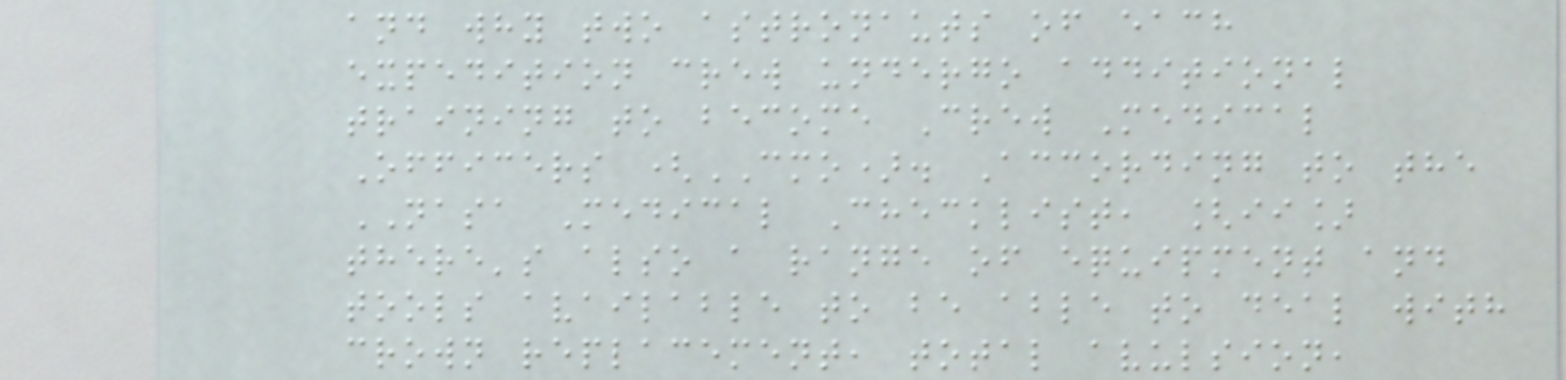and why two astronauts of each
expedition crew undergo additional
training to become Crew Medical
Officers (CMO). According to the
NASA Medical Checklist, [ii]
there's also a range of equipment and
tools available to be able to deal with
crown replacement, total avulsion,
